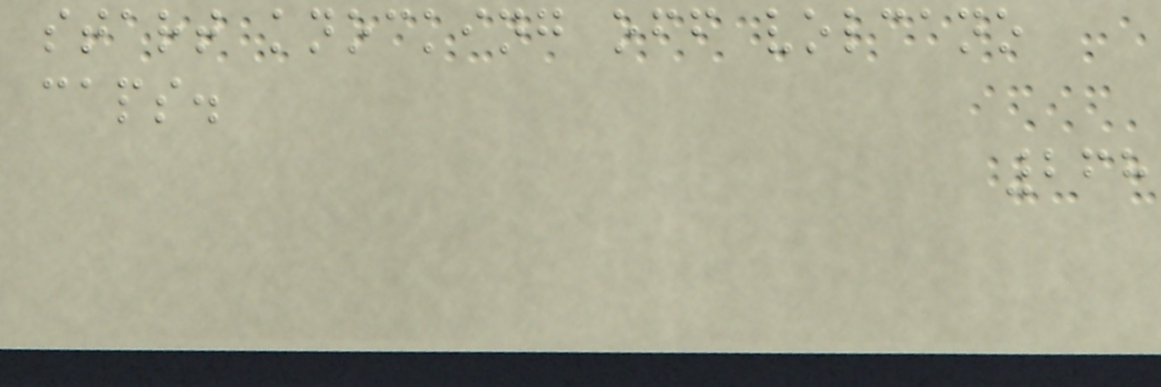start knocking off volcano
caps.
268
